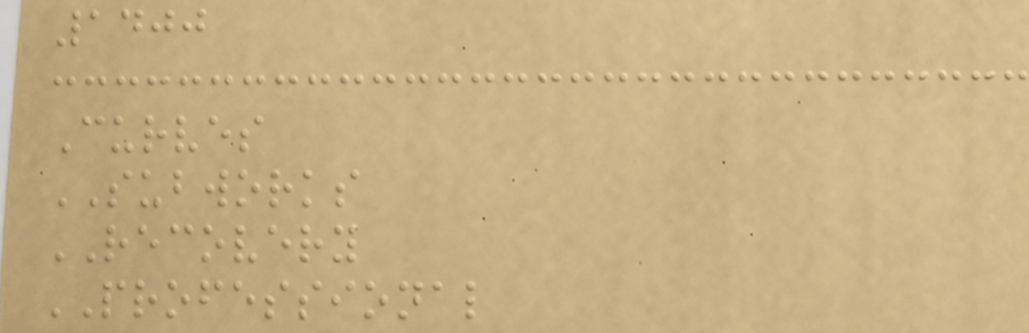1400
Curves
SUBWORKS
RECOVERY
PROFESSIONAL
